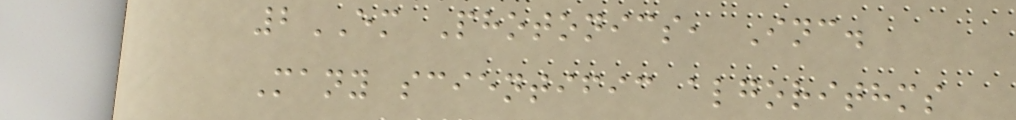2EM Photonics, Inc.
Many scientific algorithms
